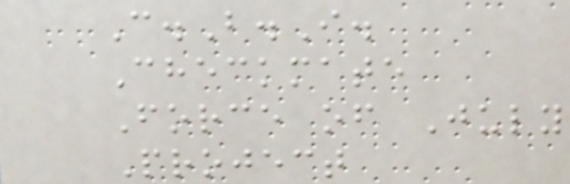C.B.I.
Checkmate
Force of July
Project
